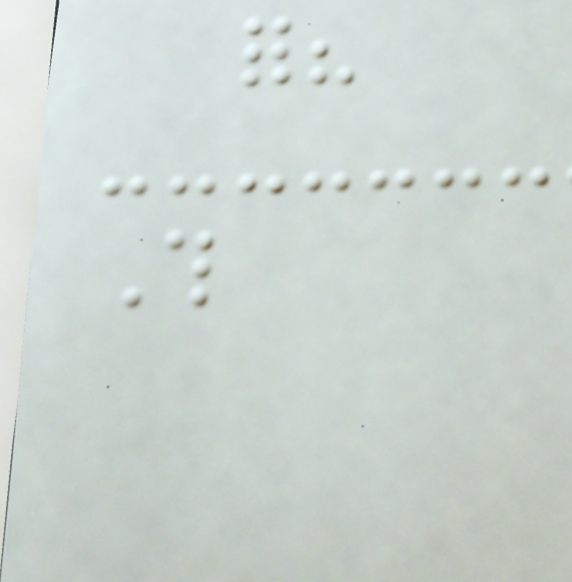for?
This
